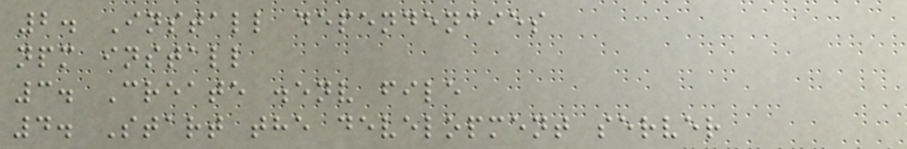2. Install dependencies
npm install
3. Create .env file
4. Start the development server
